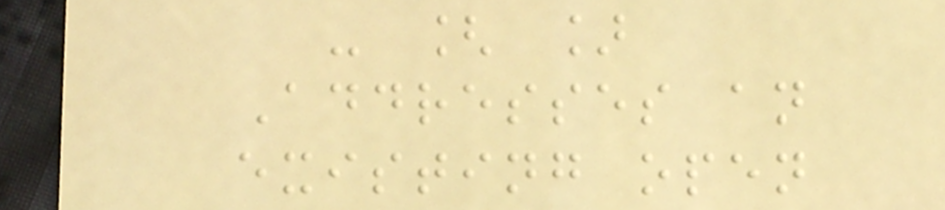- [ ]
Addresses an
existing open
